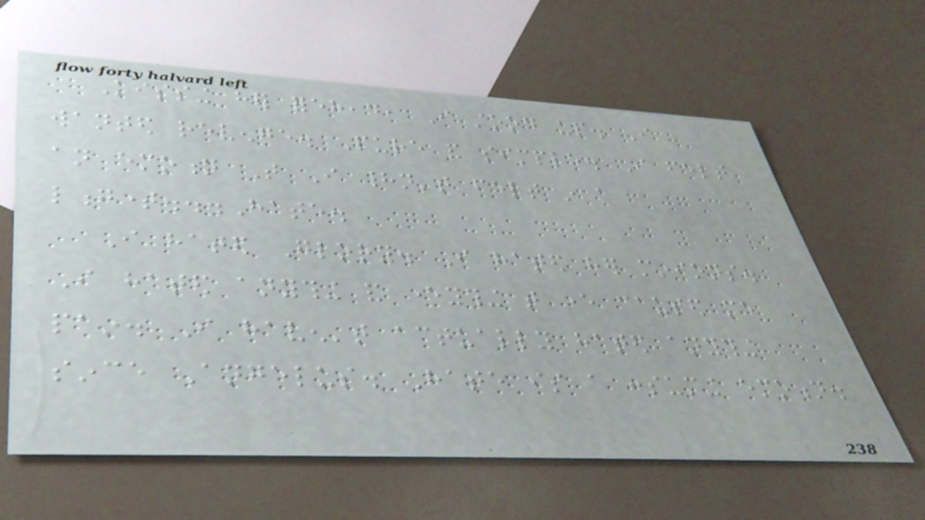Kissing her forehead, I stood up. I
wanted revenge. Pure and simple. I felt
an emotion That I hadn't felt in a
longtime...Hate.
I hated Glory. I hated her minions.
I hated anything and everything that ever caused me
pain. I haven't actually hated anything
since Angelus. Hate is a consuming emotion.
